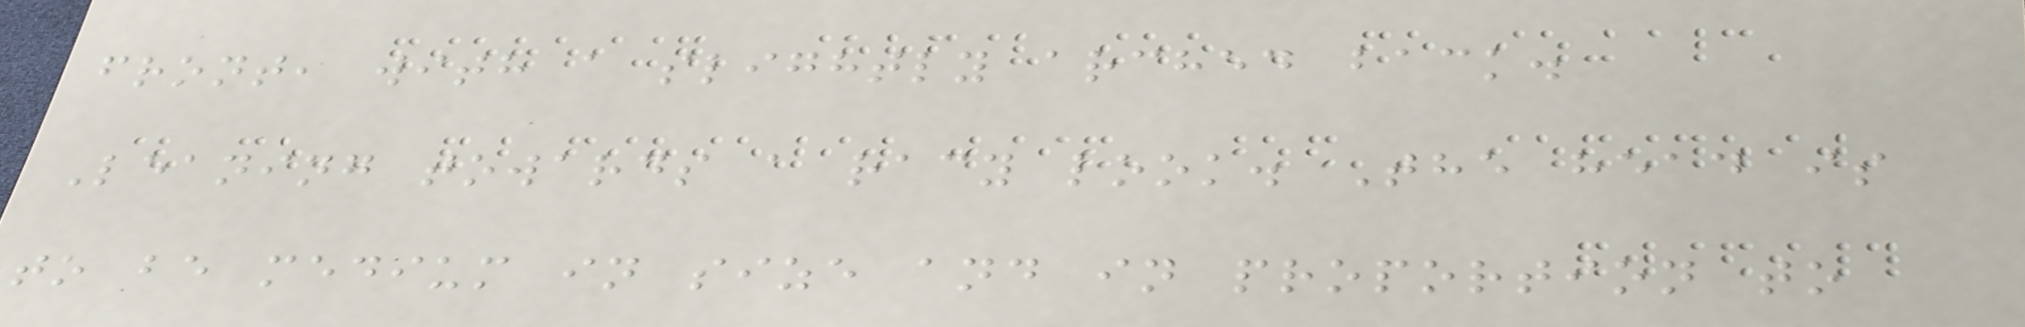front, with a slightly arched back.
Leaning towards a racy look. The head is
to be medium in size and in proportion to
